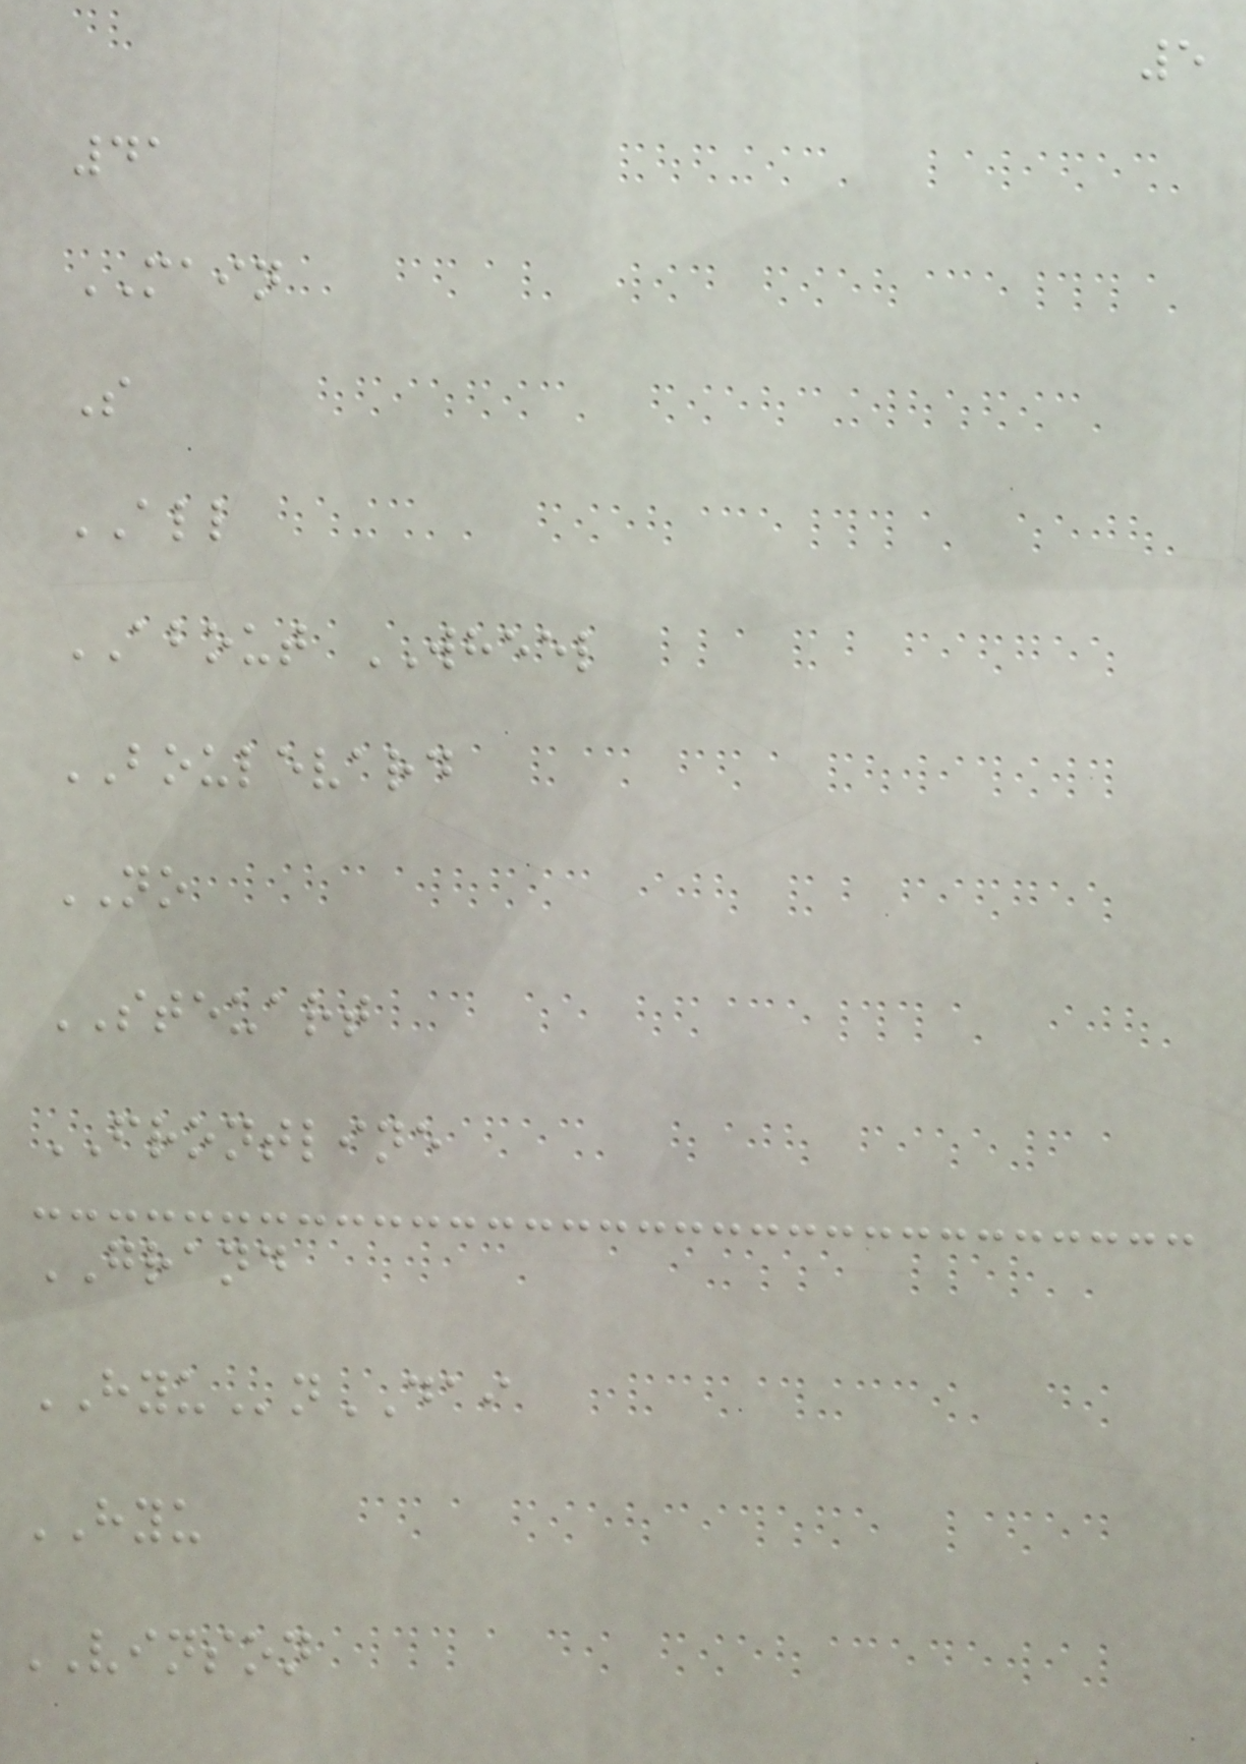5
41
MAIN
S
ALL
ABOUT WHEEL
BOULEVARD
NO
STEUART
FRONTLINE
GRAND
HYUnDAI
HYU
VINSON
